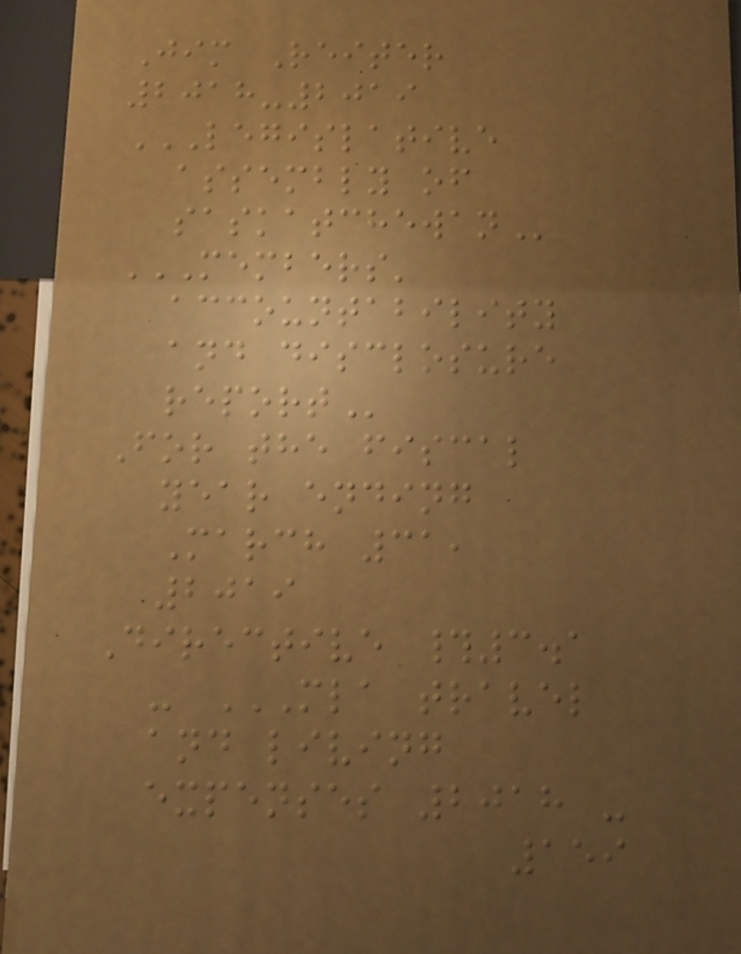Jim Reiter
2018-2019
LEGISLATIVE
ASSEMBLY OF
SASKATCHEWAN
MEMBERS'
ACCOUNTABILITY
AND DISCLOSURE
REPORT
For the fiscal
year ending
March 31,
2019
Directive #3.1
- MLA TRAVEL
AND LIVING
EXPENSES 2018 -
159
